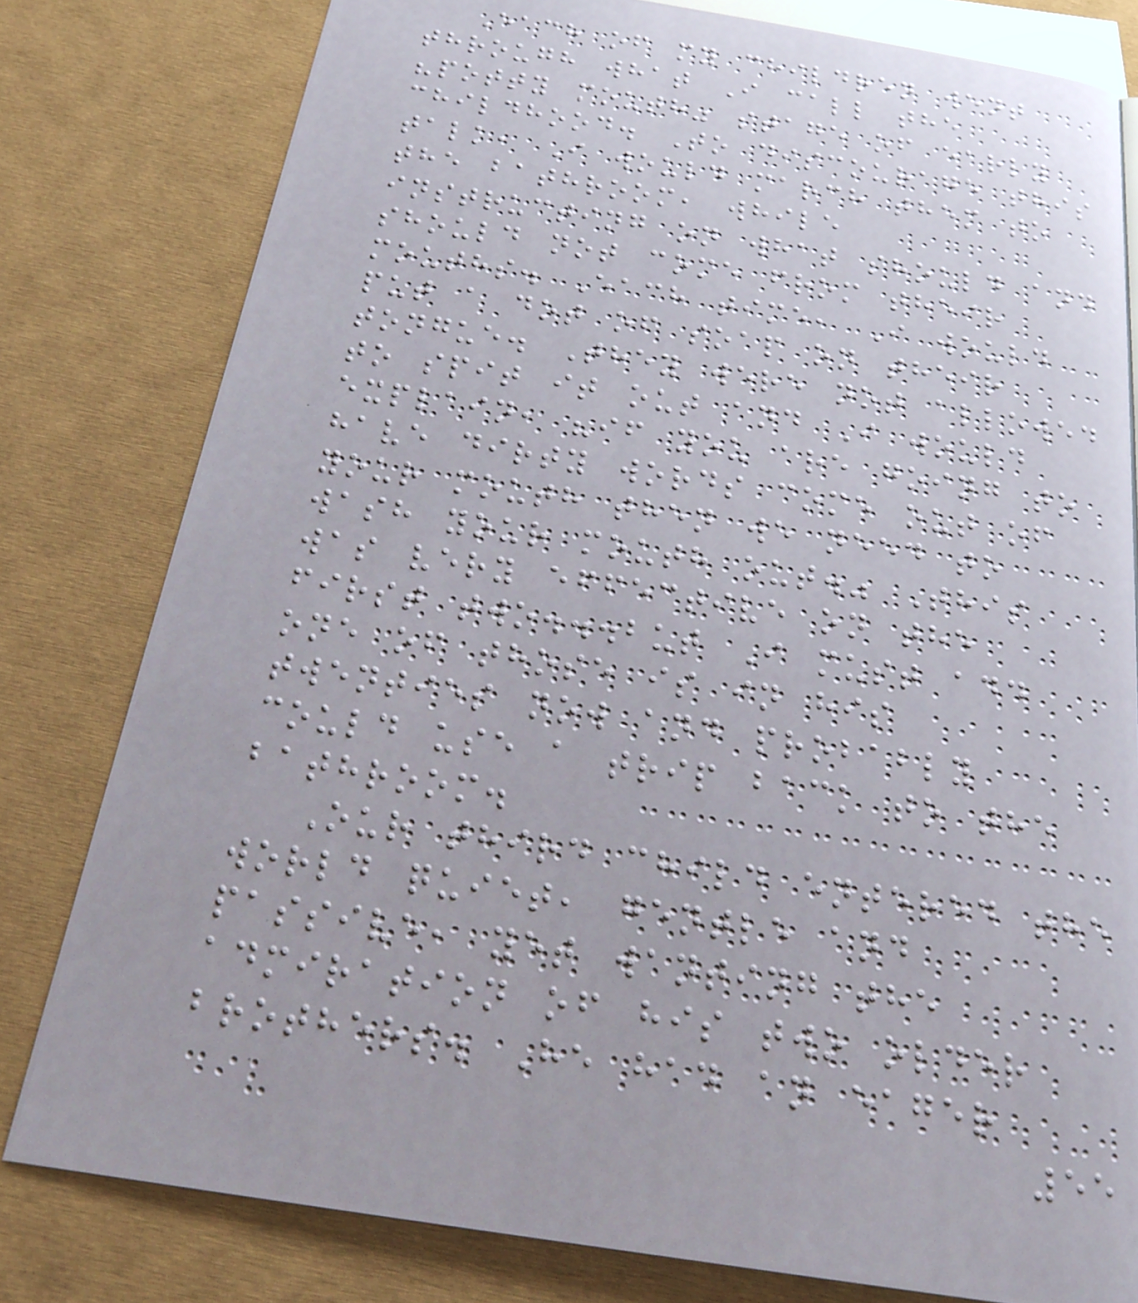Each of my children went
through what I call the
"potty mouth" stage of early
childhood. To discourage this
talk, I would march them to
the bathroom, while
instructing on what should and
should not come from their
mouths. Each time, I would
put a dot of soap on their
tongue. They were not allowed
to spit it out and I would
explain, "if you are going to
have dirty words come out of
your mouth then we need to
wash your mouth out." This
was very effective on the
first two...but I must add
one of those is in his
twenties now and probably
could use a trip back to the
bathroom.
Our third child entered the
world quiet, gentle and
passive, yet wanting the
admiration of his two older
brothers. He had an eager
55
